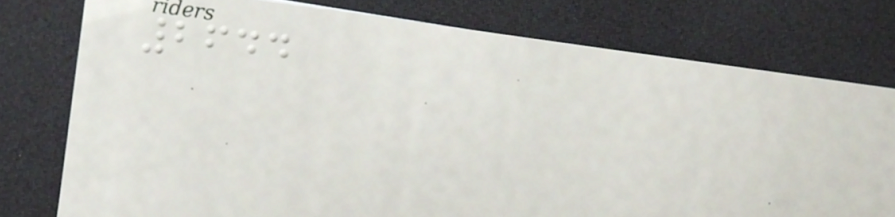2644
